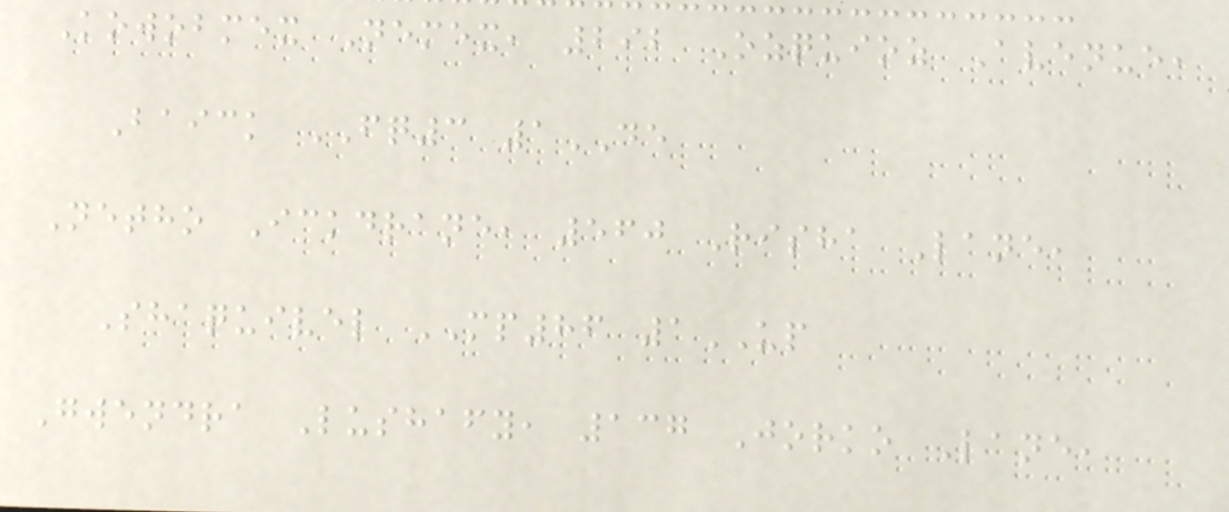Kowobmex Nemex, 292 Ozquioz Avenue,
Baick FQ3 1DE
Netho Ickdrane, 560 Risha Lane,
Shaquivel MP86 1UP
Gwendra Lushafy, 137 Jorko Lane,
